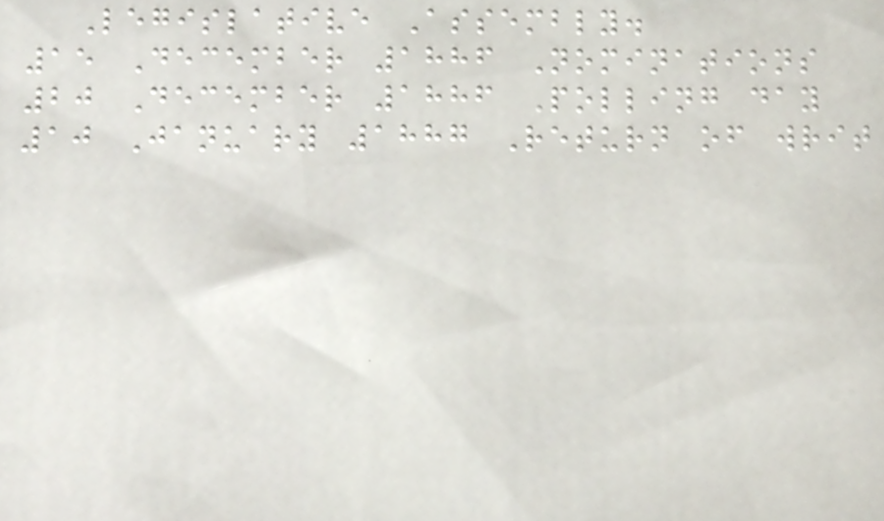Legislative Assembly.
15 December 1886 Nominations
20 December 1886 Polling day
10 January 1887 Return of writ
